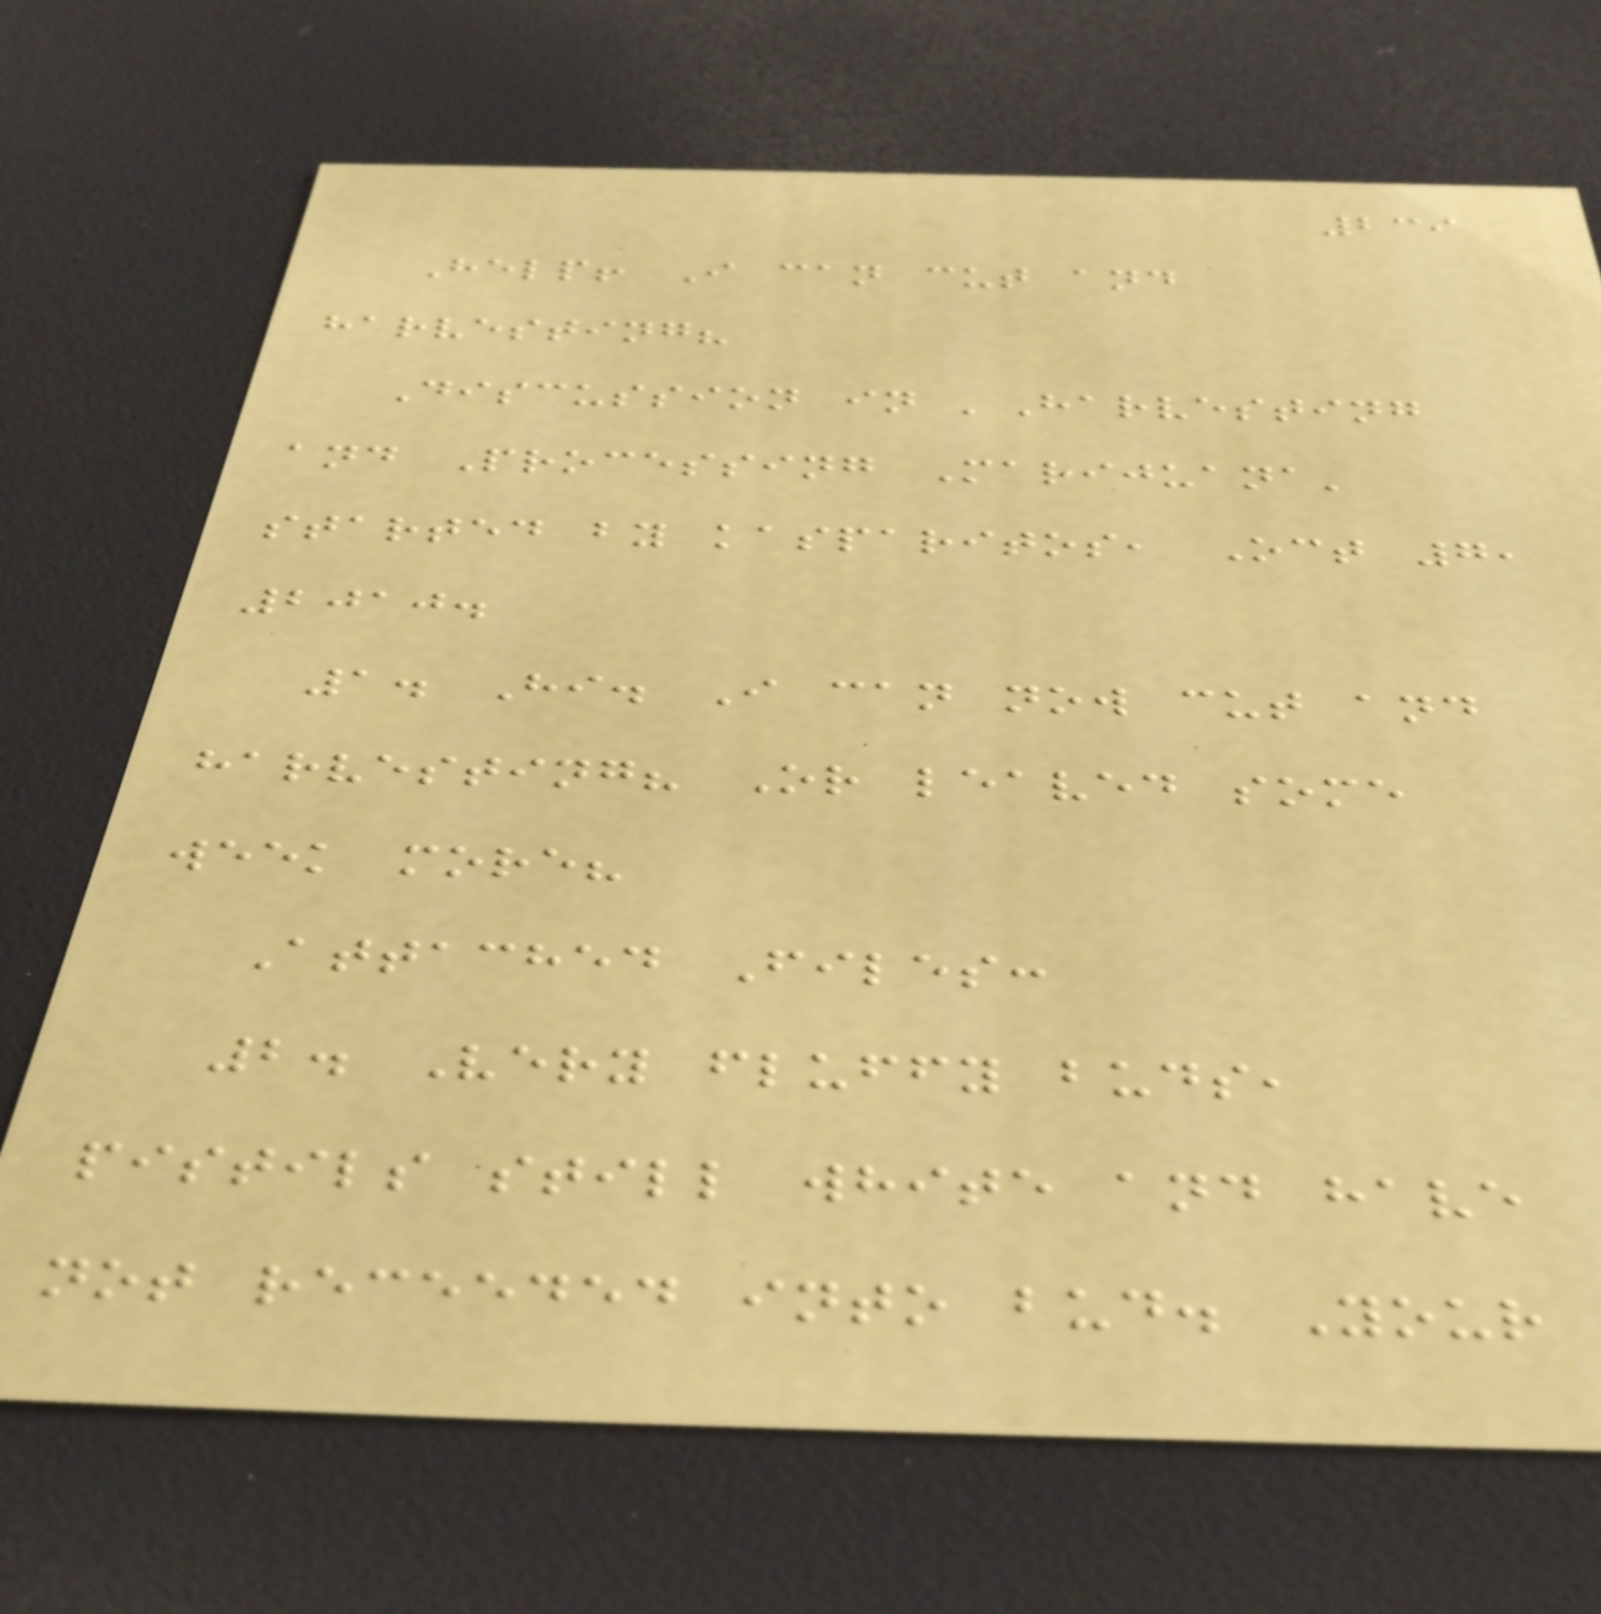239
Help! I can cut and
harvesting?
Discussion in 'Harvesting
and Processing Marijuana'
started by kasparitos, Oct 7,
2010.
1. Hi. I can now cut and
harvesting? Or leaved some
week more?
Attached Files:
2. Very fluffy buds,
pistils still white and have
not receeded into bud. Your
